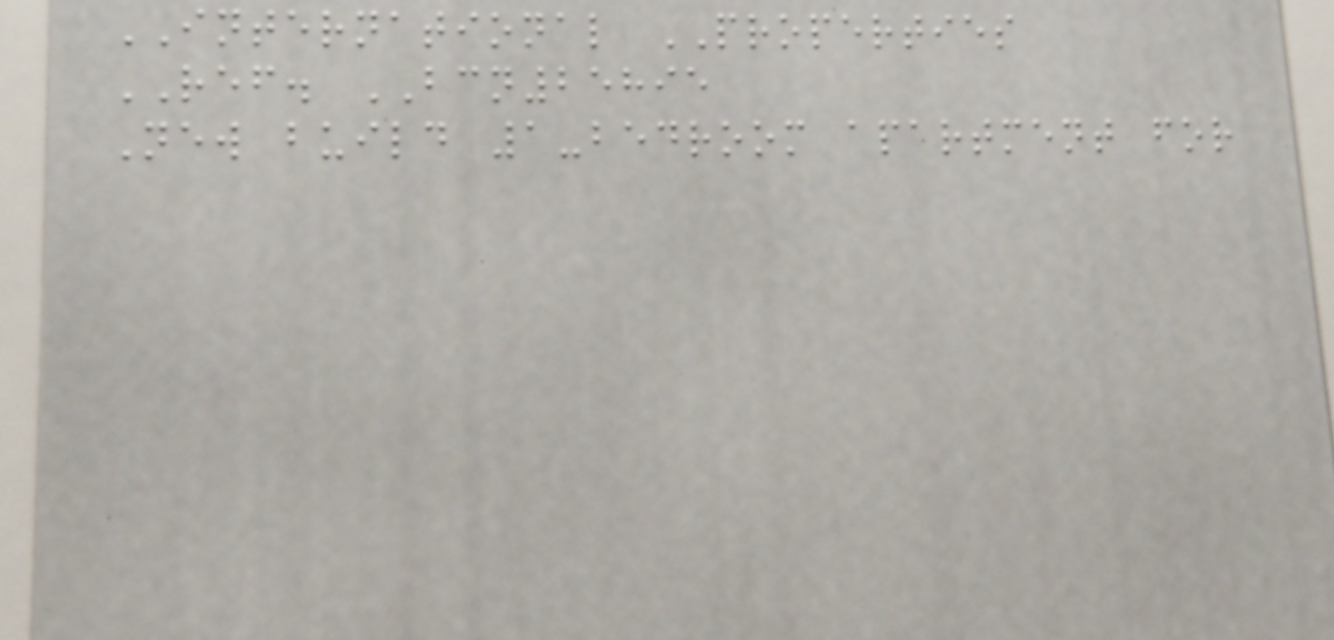INTERNATIONAL PROPERTIES
REF. BCN25895
New build 1-bedroom apartment for
